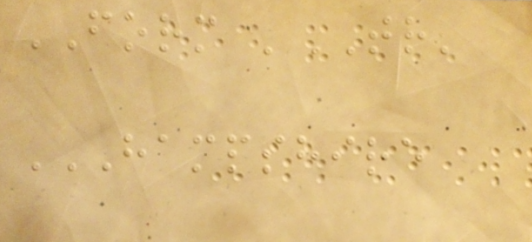FORM 'TR'
HAMPSHIRE
